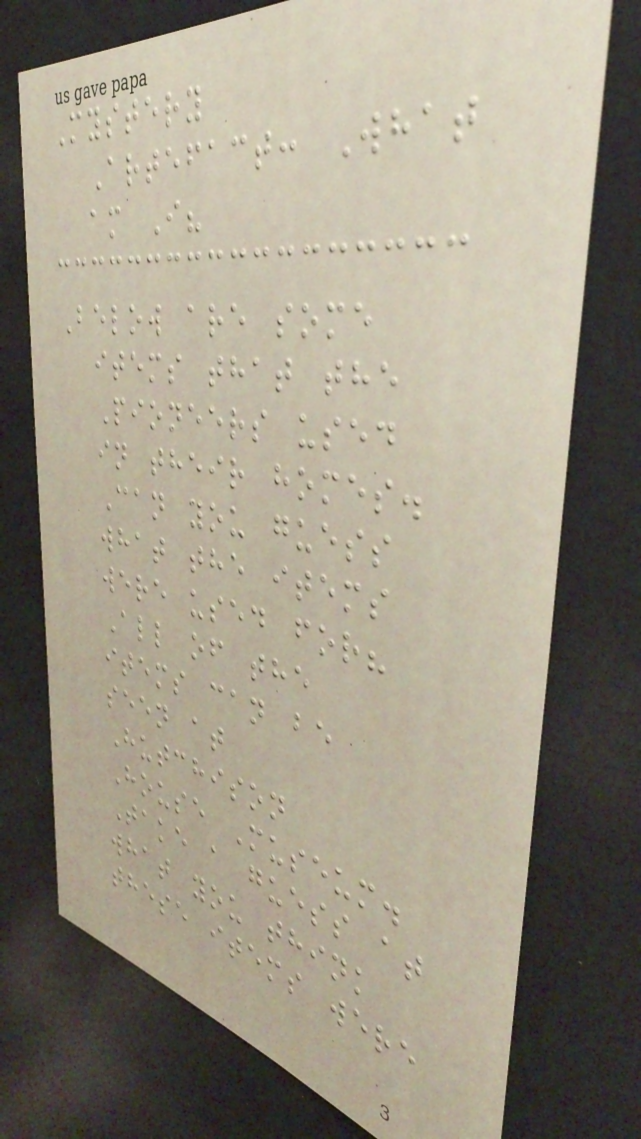Mystery
Artefact: What
am I?
Below are some
items that the
Pioneers used
in their homes.
Can you guess
what the items
were used for?
All of the
items can be
seen at
Hutchison
House Museum.
Take a guess at
what you think
these items were
